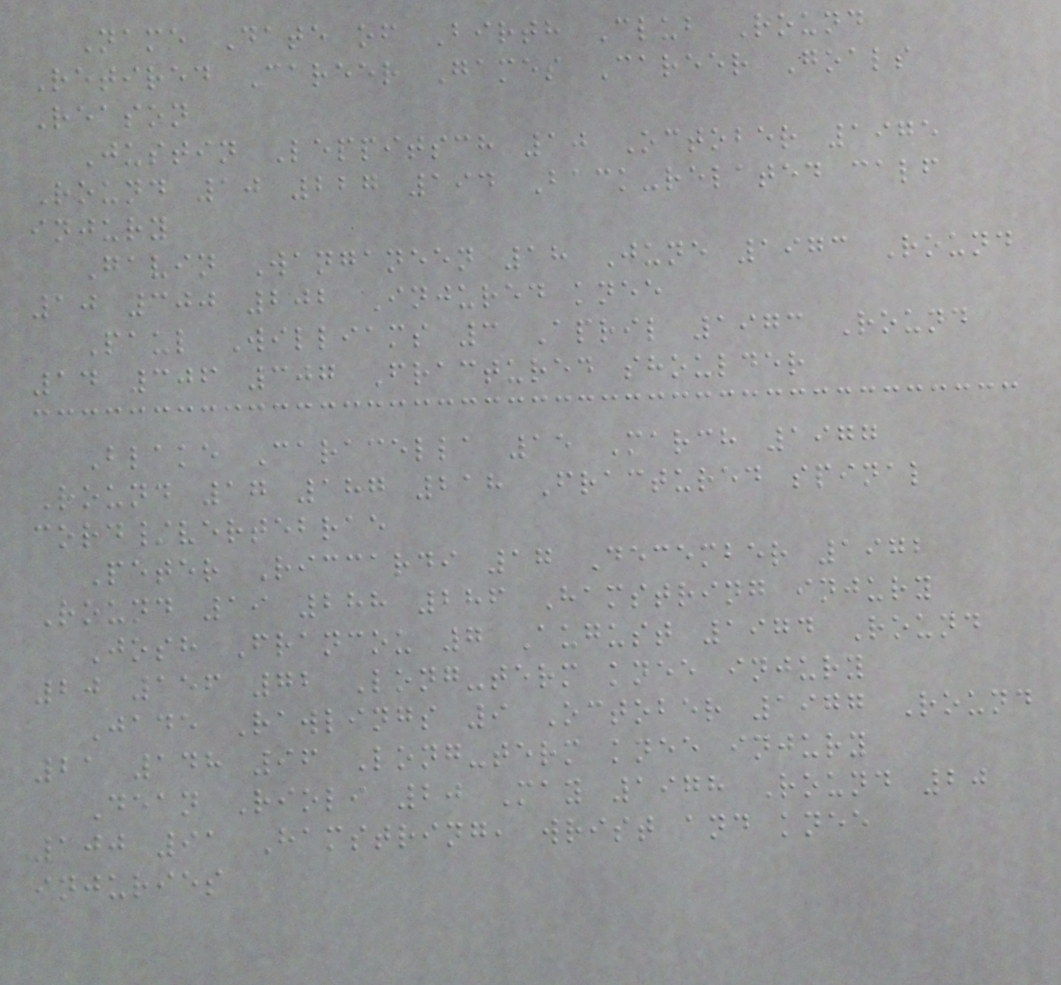Name Date of Birth Club Round
Retired Career Games Career Goals
Reason
Justin Leppitsch 10 October 1975
Round 10 227 194 Back-related calf
injury
Gavin Wanganeen 18 June 1973 Round
10 300 202 Injured knee
Paul Williams 3 April 1973 Round
14 306 307 Fractured shoulder
Blake Caracella 15 March 1977
Round 17 187 218 Fractured spinal
cord/vertebrae
Peter Riccardi 17 December 1972
Round 19 288 286 Hamstring injury
Josh Francou 7 August 1974 Round
20 156 72 Long-term knee injury
Jade Rawlings 9 October 1977 Round
21 148 96 Long-term knee injury
Dean Rioli 20 May 1978 Round 20
100 91 Hamstring, wrist and knee
injuries
